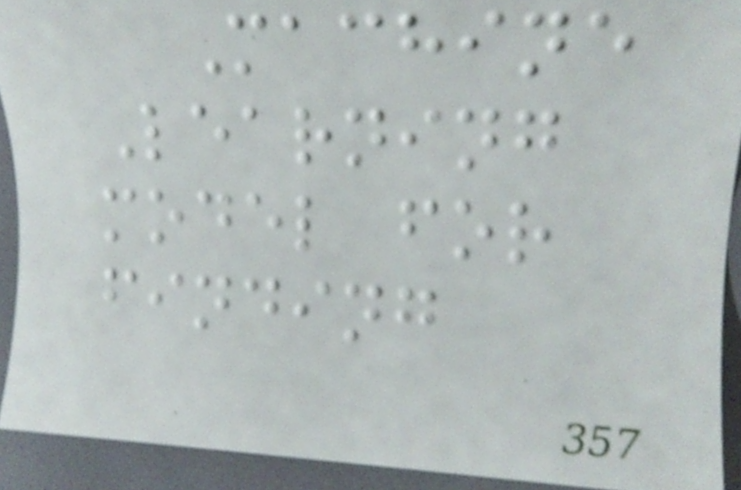Machine
Learning
model for
finding
